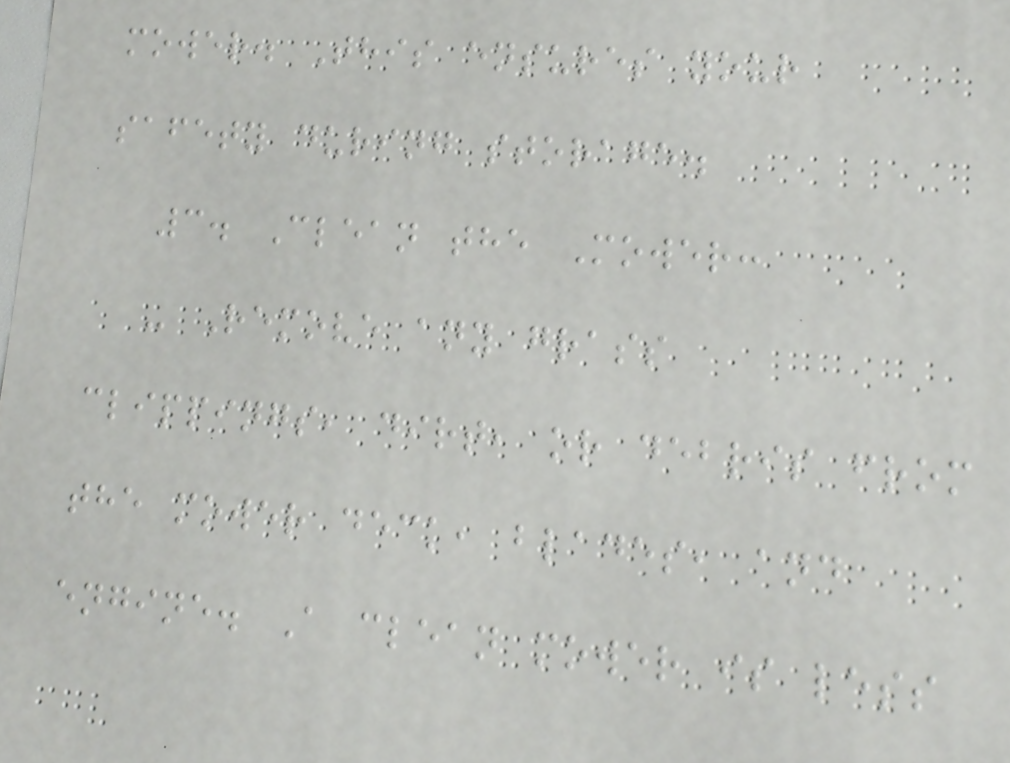mower. This ensures your
safety during storage.
3. Clean the Mower:
- Remove any grass
clippings, dirt, or debris from
the mower deck, blades, and
engine. A clean mower is less
